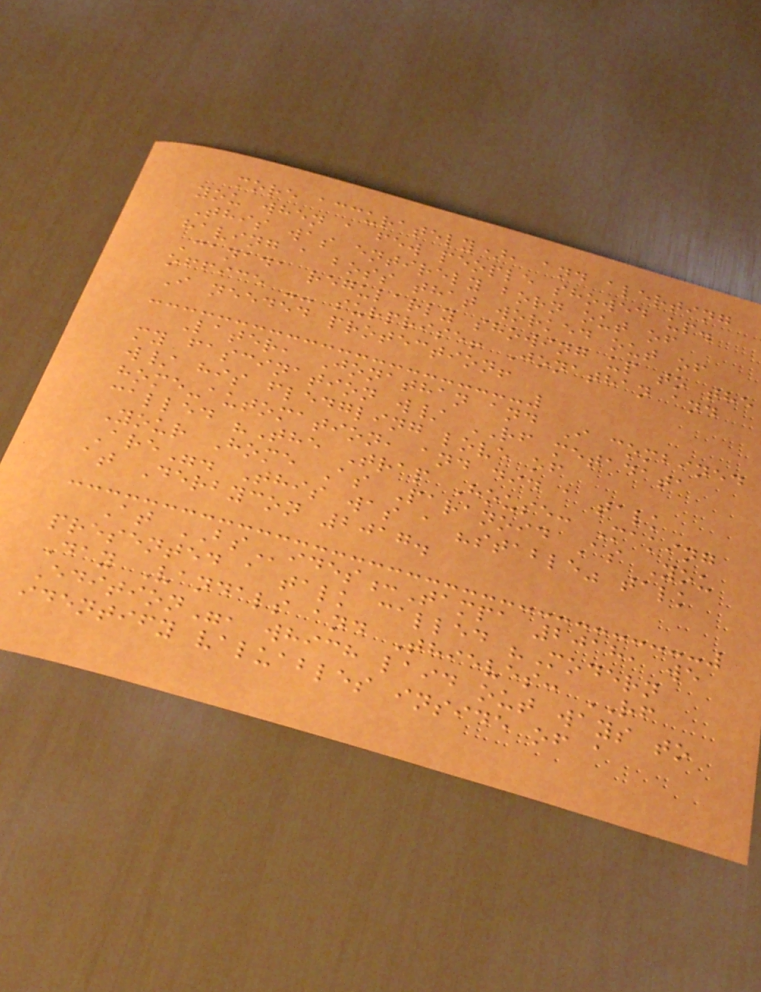more accurately), and alerting
you when a few people showed up.
This was entirely born out of
having a boss that worked out of
Canada regularly showing up to the
office -- surprise! Jonathan and
I needed protection!
Later, Jonathan and I combined
my fascination w/ RF metadata
w/ his fledgling love of
home-automation, and did a talk
called "The Trap House: Making
Your Home As Paranoid As You
Are". This was a "stable" talk
at Derbycon 2017.
At BSides:Tampa 2018, we
presented a talk called "Modern
Day Vandals and Thieves: RF
Edition", which laid out ways to
identify valuables inside of a
